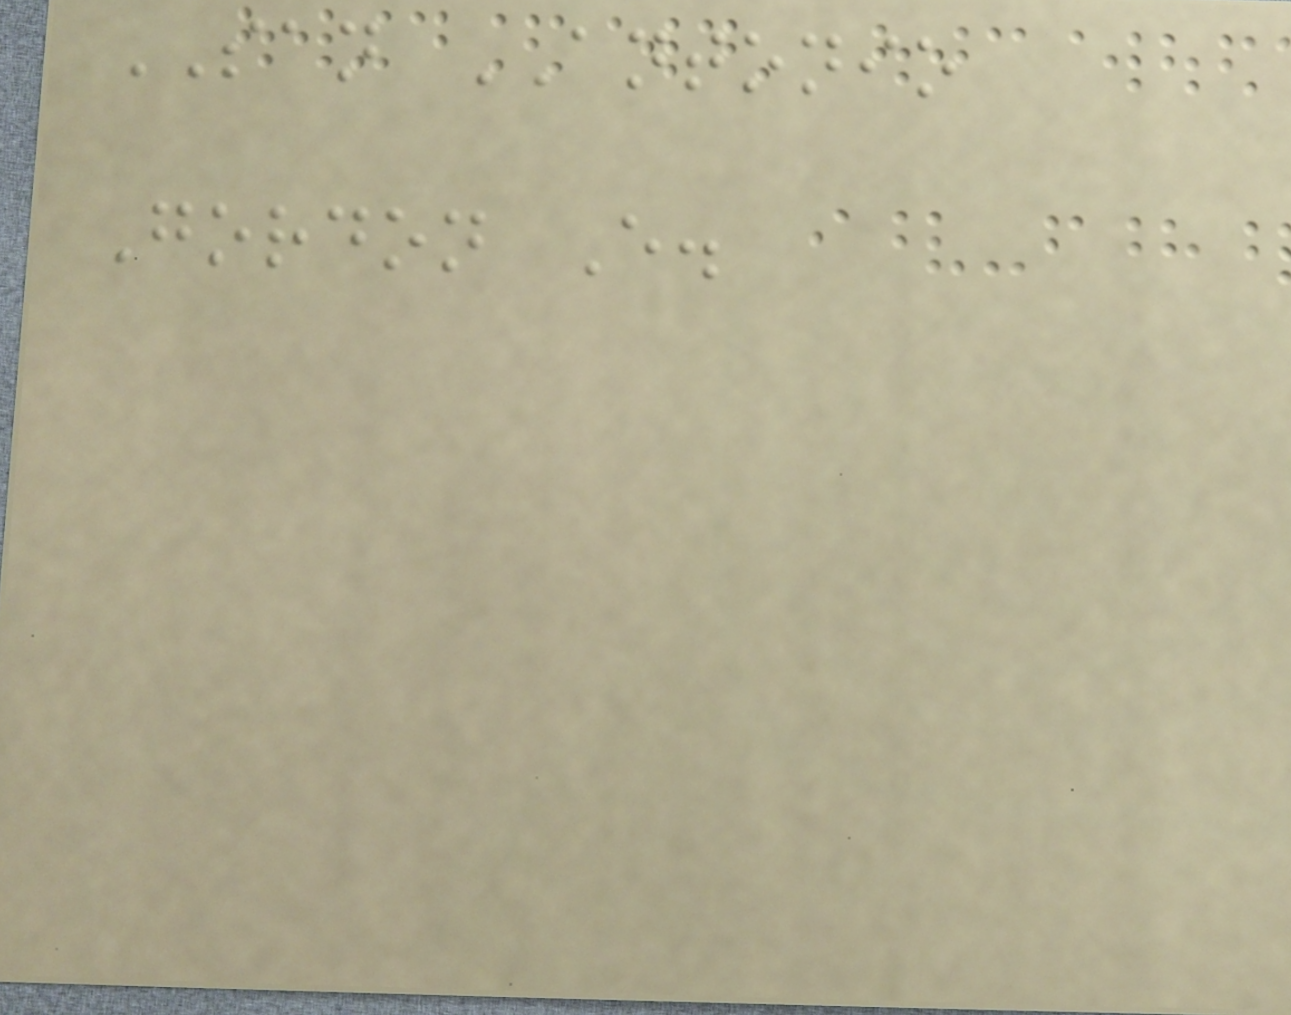SAN ANTONIO
Gordon E.
